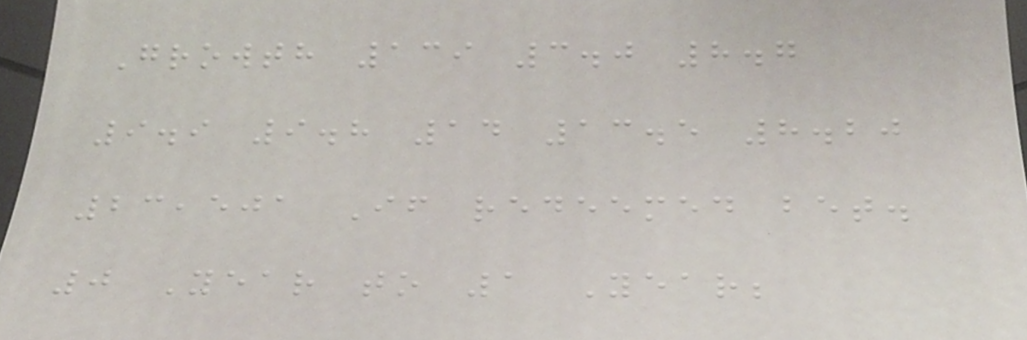Growth 139 3.0 8.7
9.9 9.8 14 13.5 8.20
23,501 If redeemed bet.
0 Year to 1 Year;
